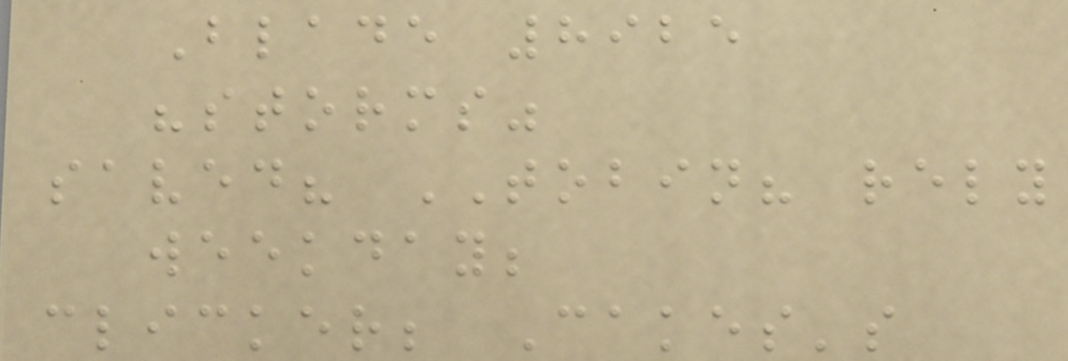Blade 8925
"storms"
saved? TOBIN? rely
weekday;
clicker; Cakes's
